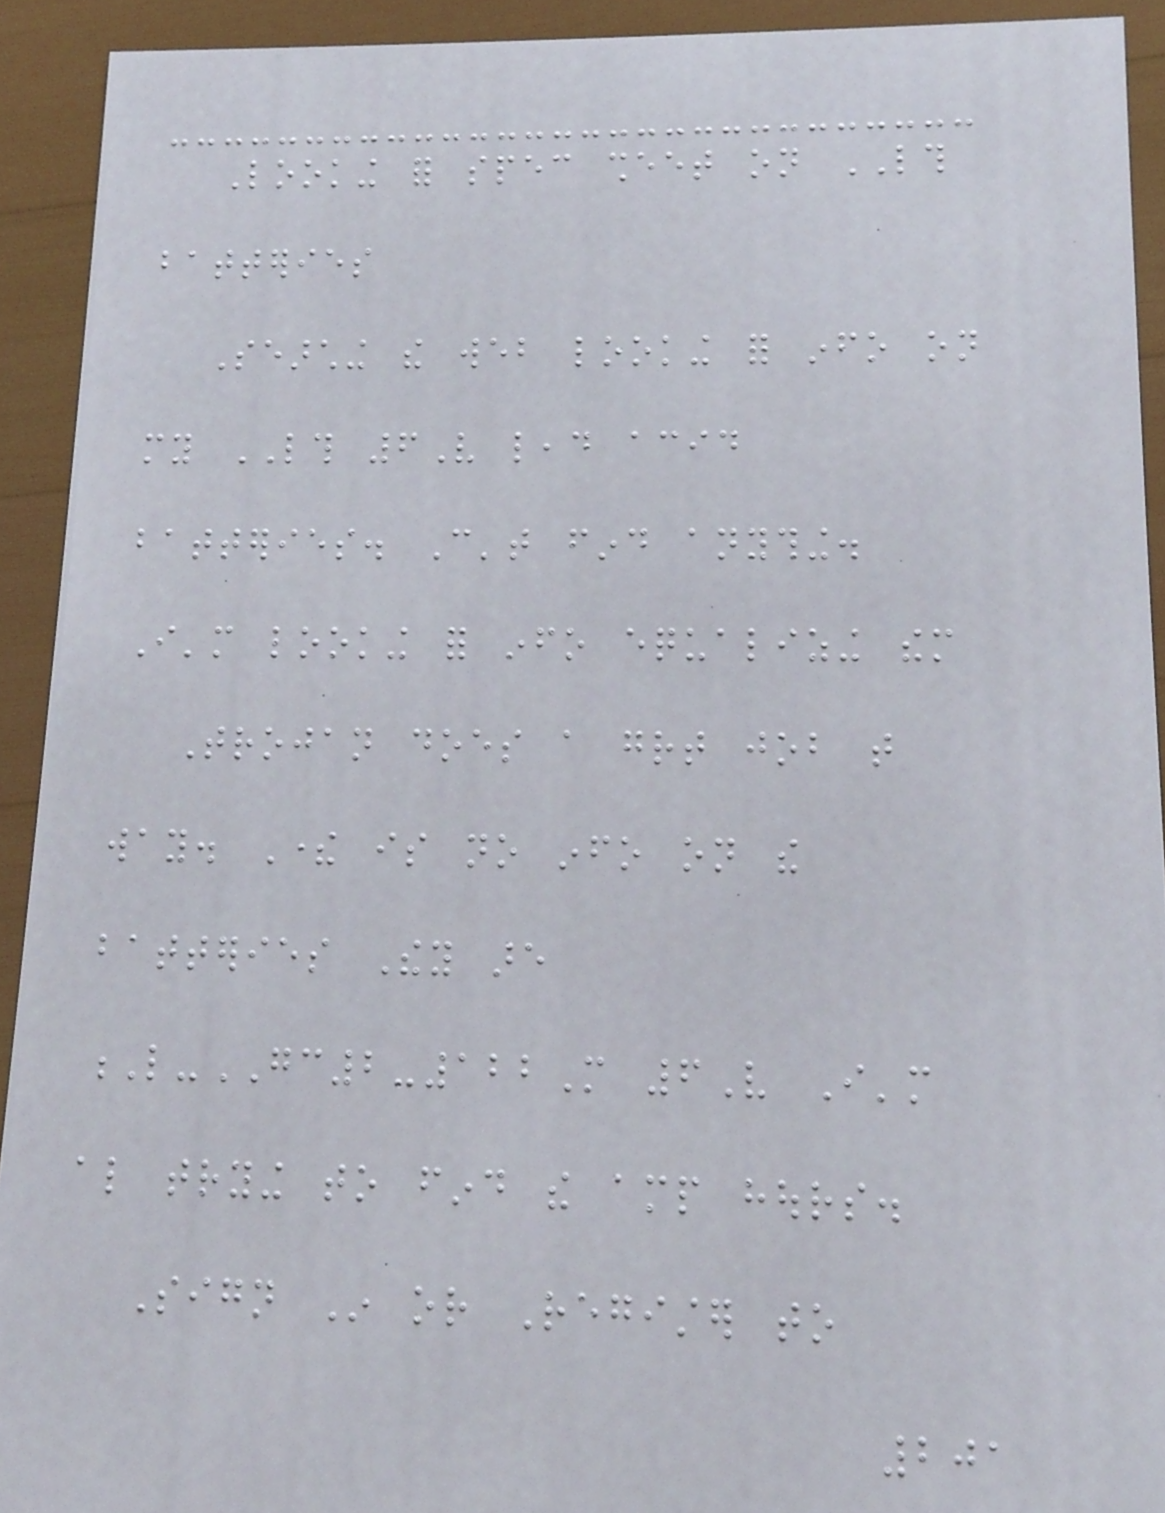Looking for spec sheet on LTH
batteries
Searching the web looking for info on
my LTH 6V lead acid
batteries. Can't find anything.
I'm looking for info equalizing them
Trojan does a great job that
way. There is no info on the
batteries They are
L-GC2-122M 6V I'm
also trying to find the amp hours.
Sign In or Register to
201
